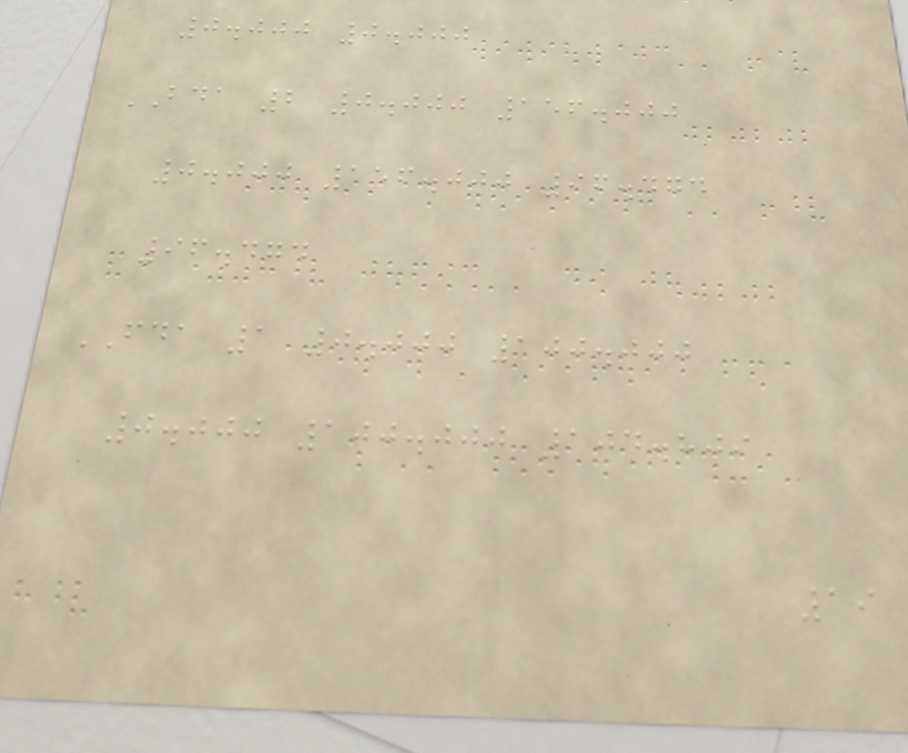0.000 0.000
BDA 2 0.000 156.000
0.000 156.000 96.474
96.474
FDA 1 0.000 100.000
0.000 100.000 104.809
19
